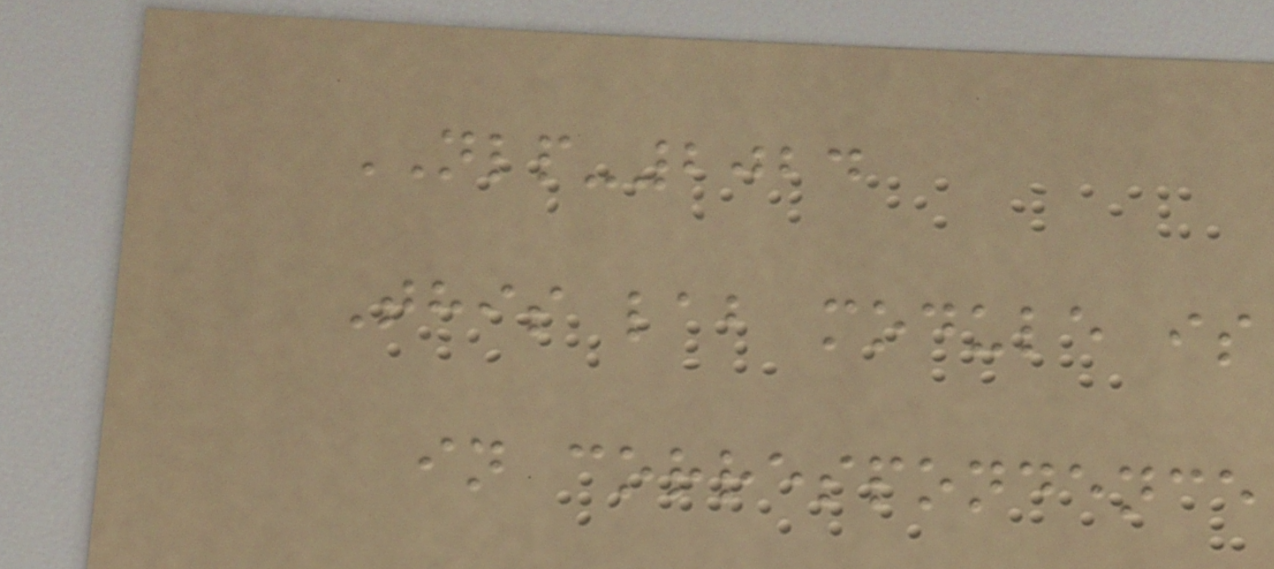NLP-2024
This lab module is
in correspondence
